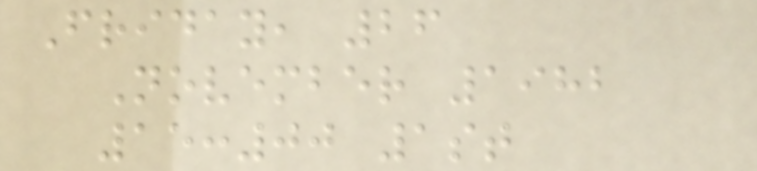Friday, 26
November 1982
15:00 1st
